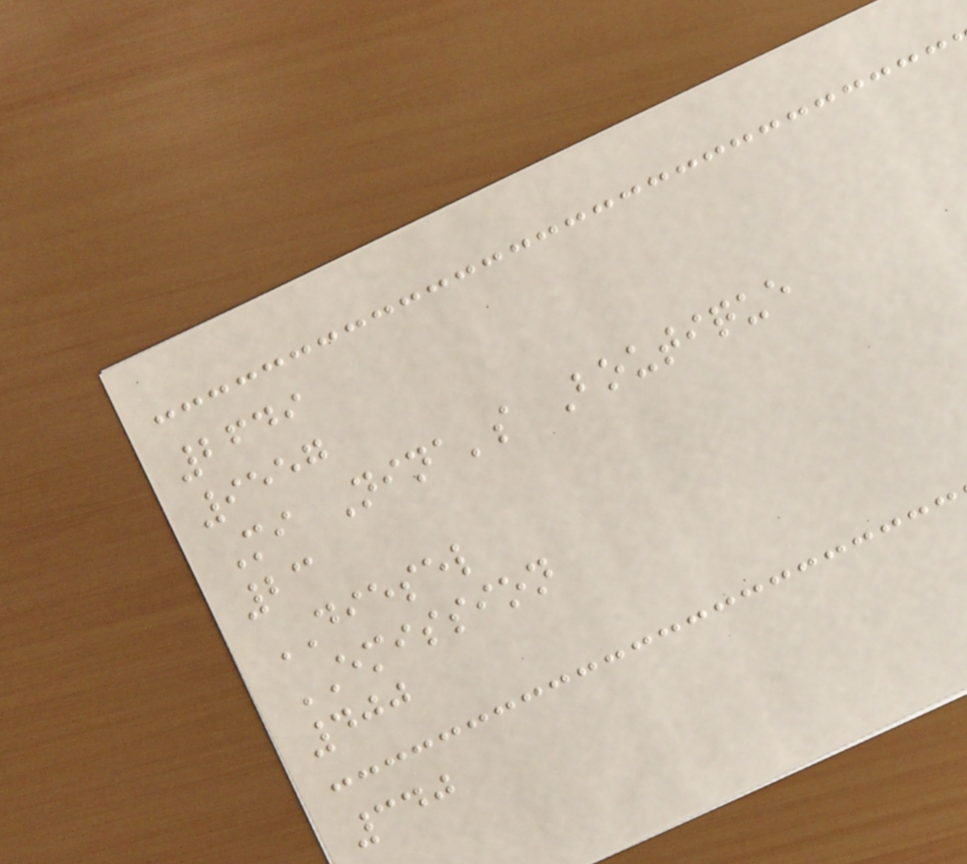2649
9557
Mi Nina's Boutique
23
DIESEL
EMISSION
400
340
